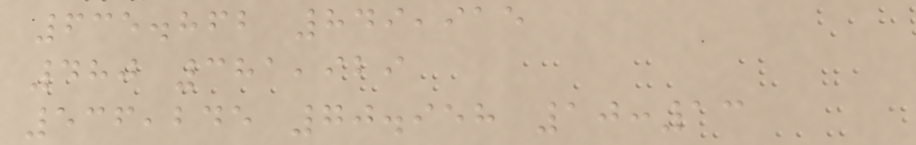635.862 849,915
480 381,929
536,245 70.958 10:13
